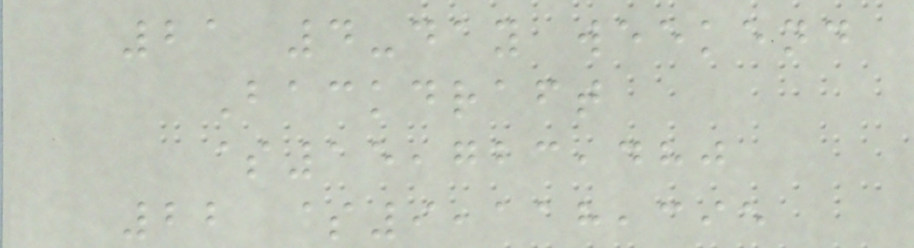21 4-day weekend
Backdraft
$15,723,480
22 $9,118,395
